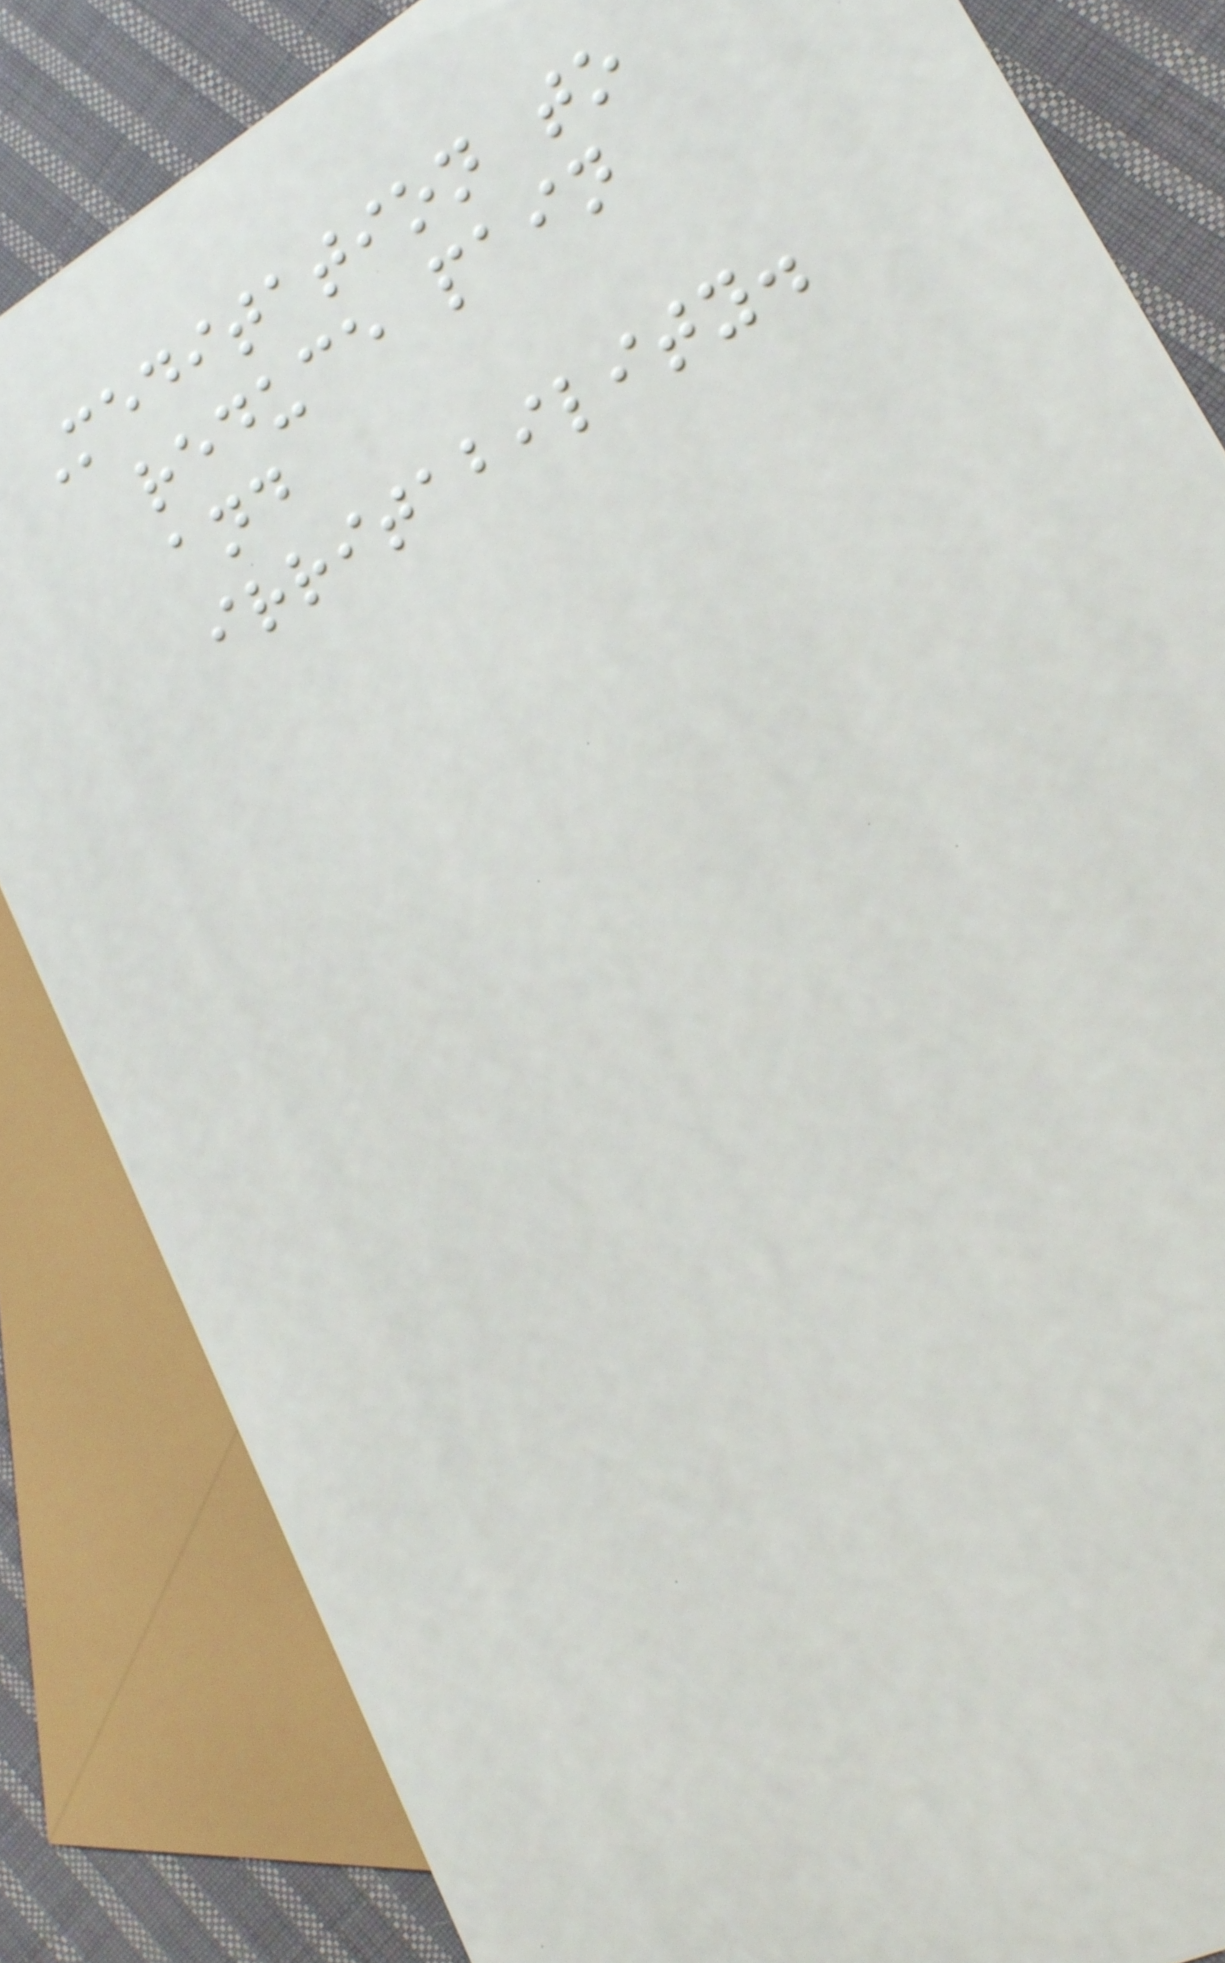Meditation to
reduce pain
and
irritability.
